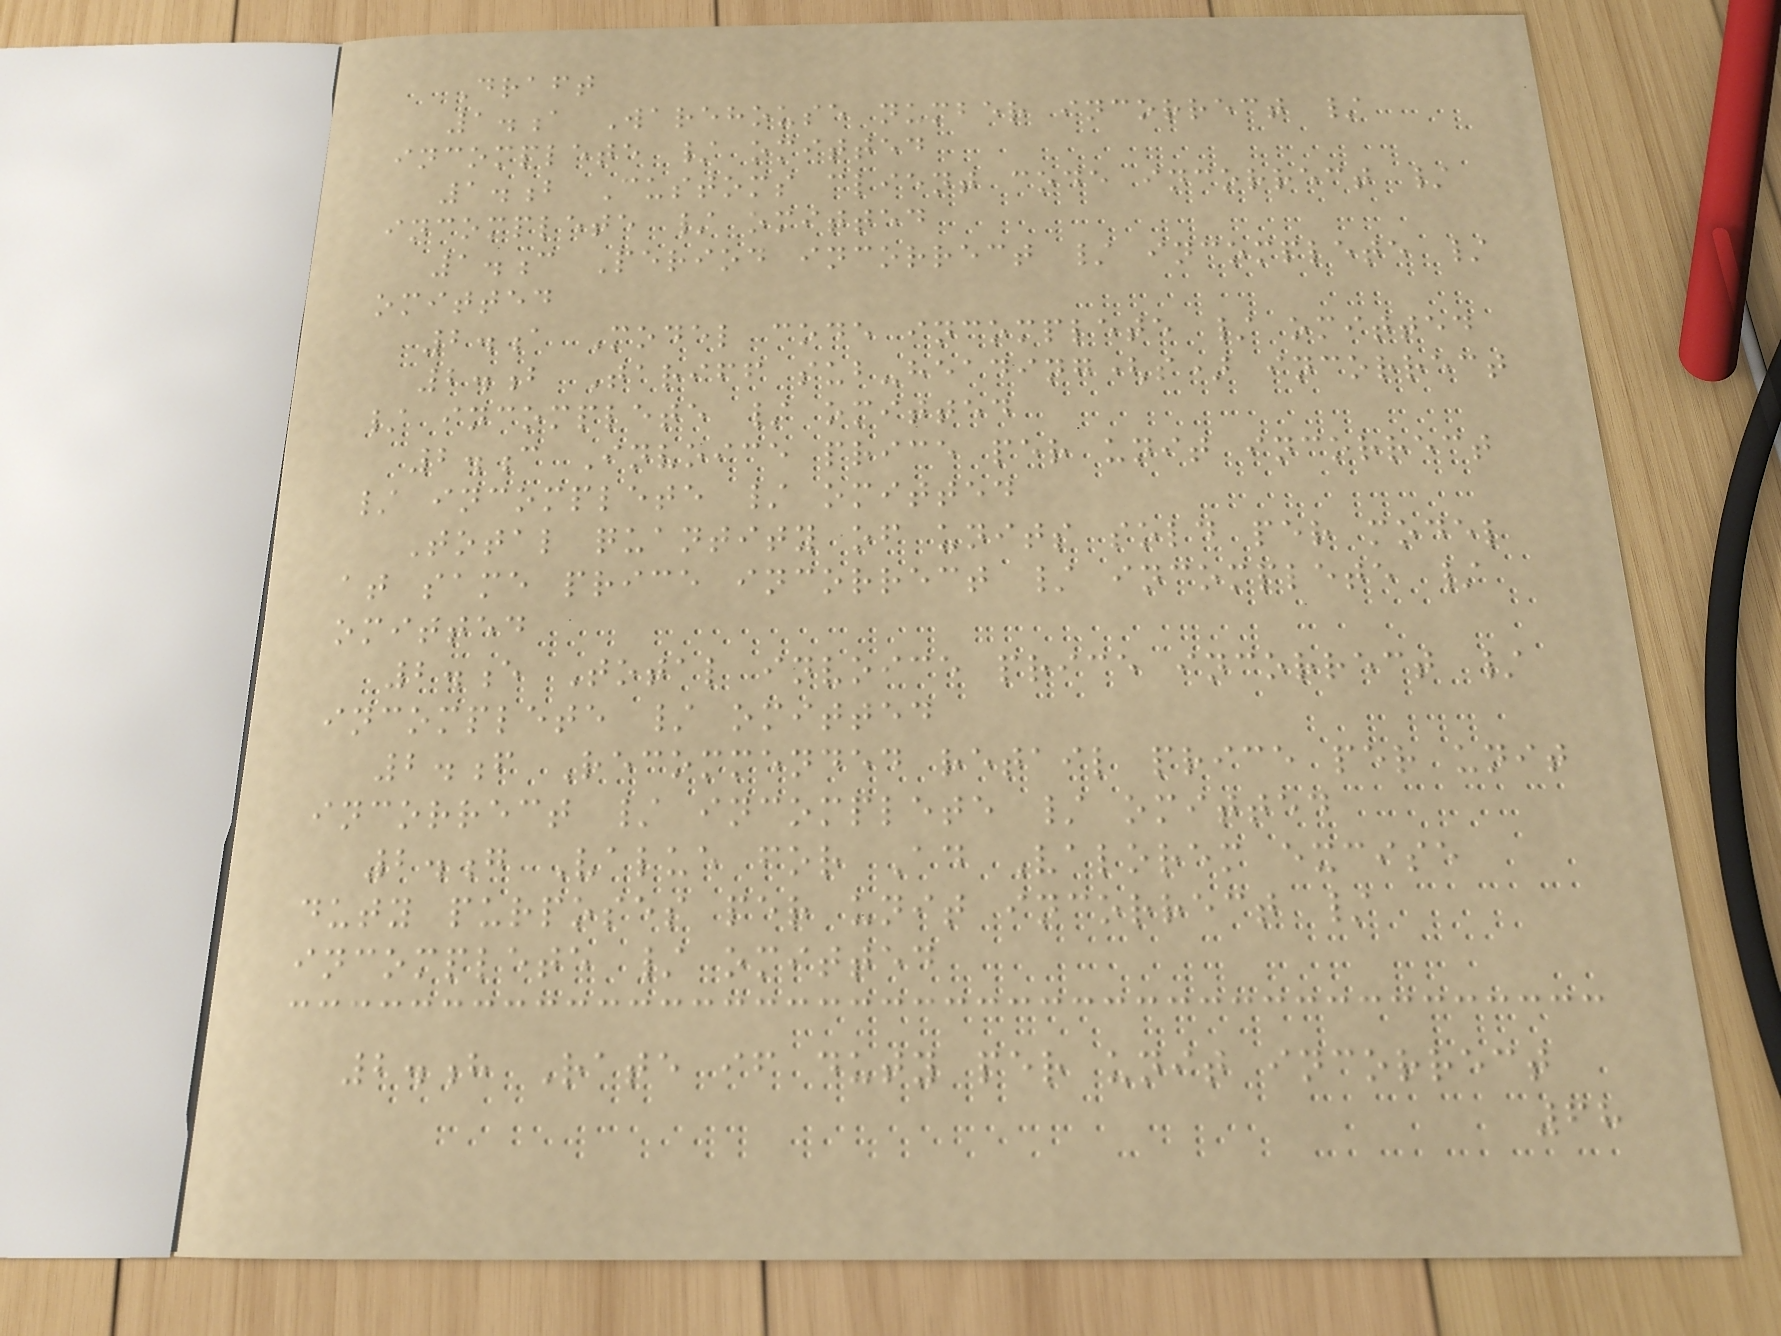Draft
1.a Warehouse number incorrect /
incomplete / omitted
1.b Customs client code incorrect /
incomplete / omitted
1.c Period incorrect / incomplete /
omitted
2.a Model code incomplete / omitted
2.b Tariff sub-heading(s) incorrect
/ incomplete / omitted
2.c Invoice price per unit incorrect
/ incomplete / omitted
Total quantity of units sold per model
at same price incorrect / incomplete /
omitted
2.e Total invoice price incorrect /
incomplete / omitted
2.f Recommended retail price per unit
incorrect / incomplete / omitted
2.g Value for Ad Valorem excise
duty purposes per unit incorrect /
incomplete / omitted
2.h Rate if duty per unit incorrect
68
